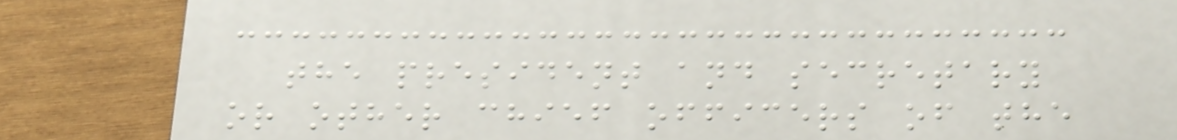the president and secretary
or other chief officers of the
